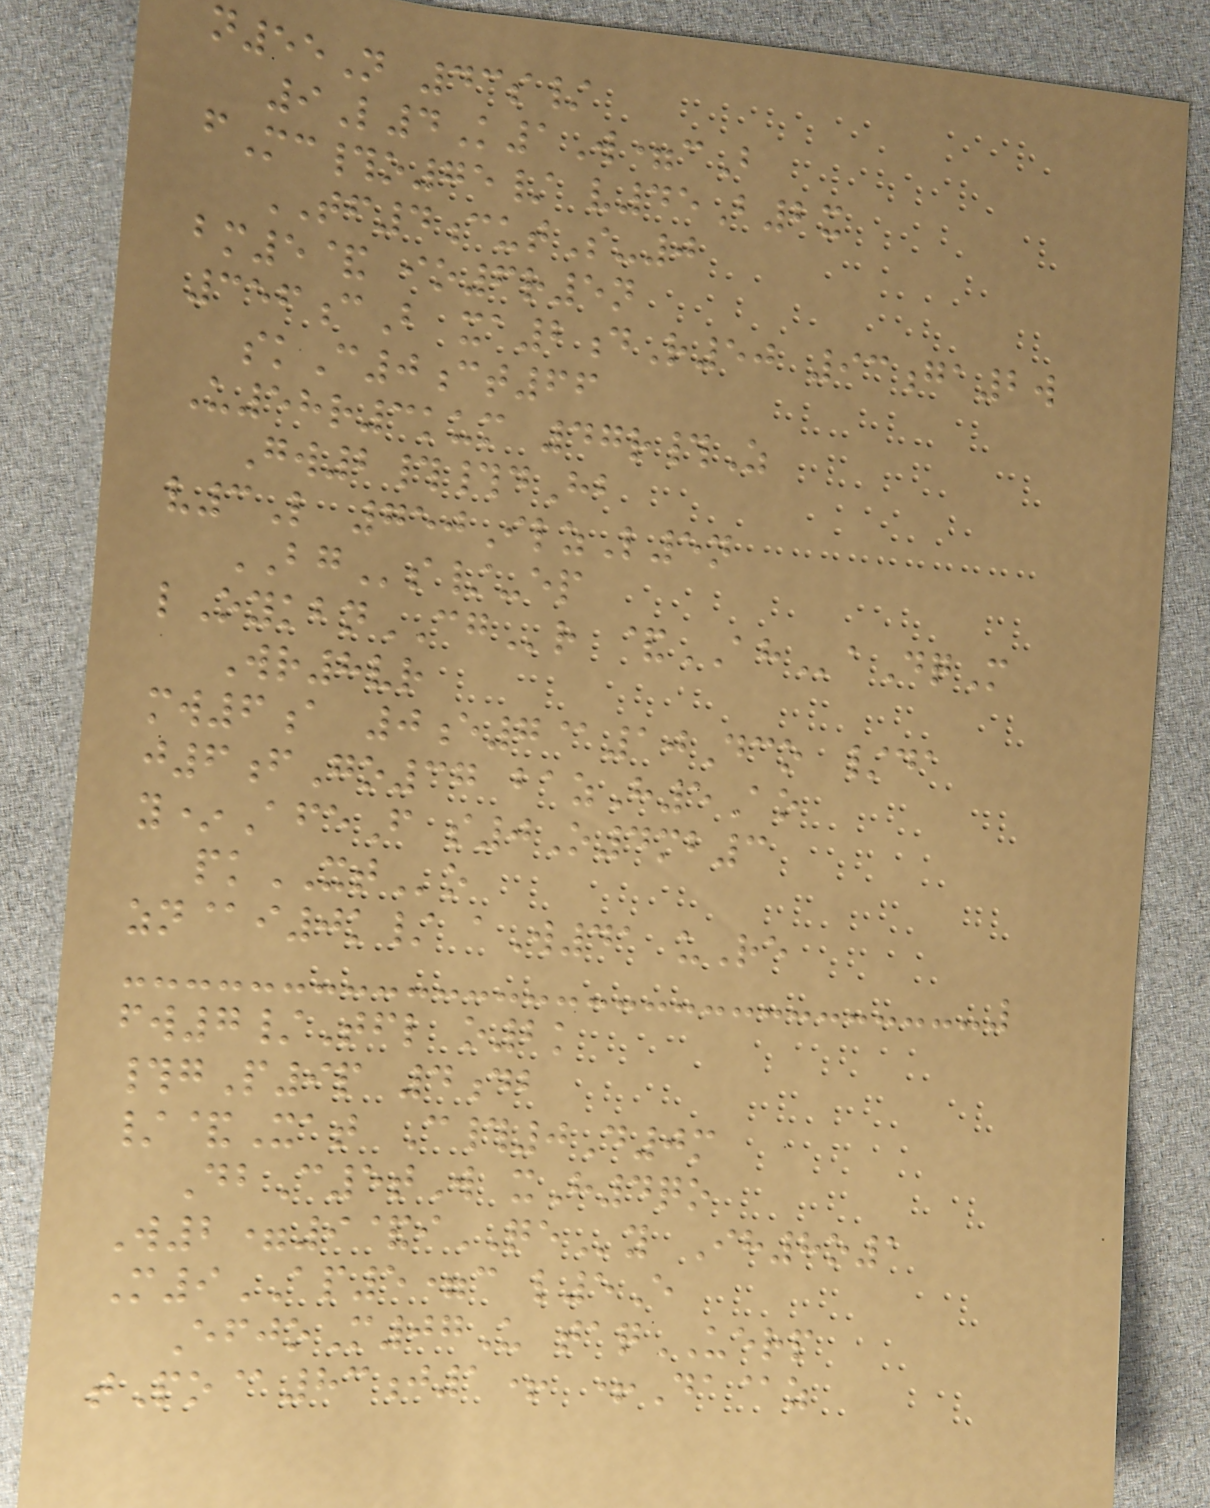n55N 43s/
9L4K1W=cB
fMc#o75/ v45B2x
TF4cutS-0
bm5& io6r5n
356cB xa2dR50 93ga2w
skC0ct66
U58r3kum 47r#Z
Gw2##dHb
v3L 750IlzL5n
BGs/-ep
lOykbnCGr &AHaDqM
Wr8vr
mw6a 0e7@10Dco /da
j6fGo37 bazH5Ao
y*AfeF s0O4mb3
pkXTo
zn@i0k/ aW41 uRe
fw7/Tfl o2k
#gP9p 4db
/&Xat C#0D0m
DbC5tW xH4qo
W2=9&iQEy Ih8o1
M9AP5=c l5E
EfjoM07U taqUERP
tPo@83j1+ +Da@z
